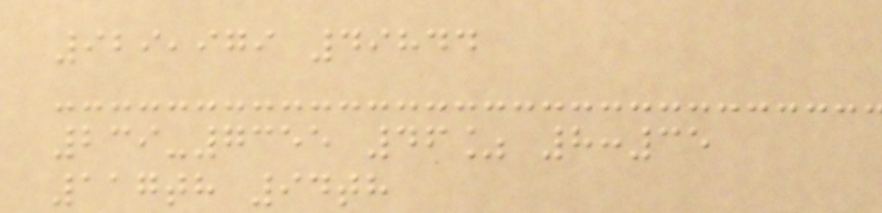929,979 49844
239-7355 46% 8:35
117th 94th
